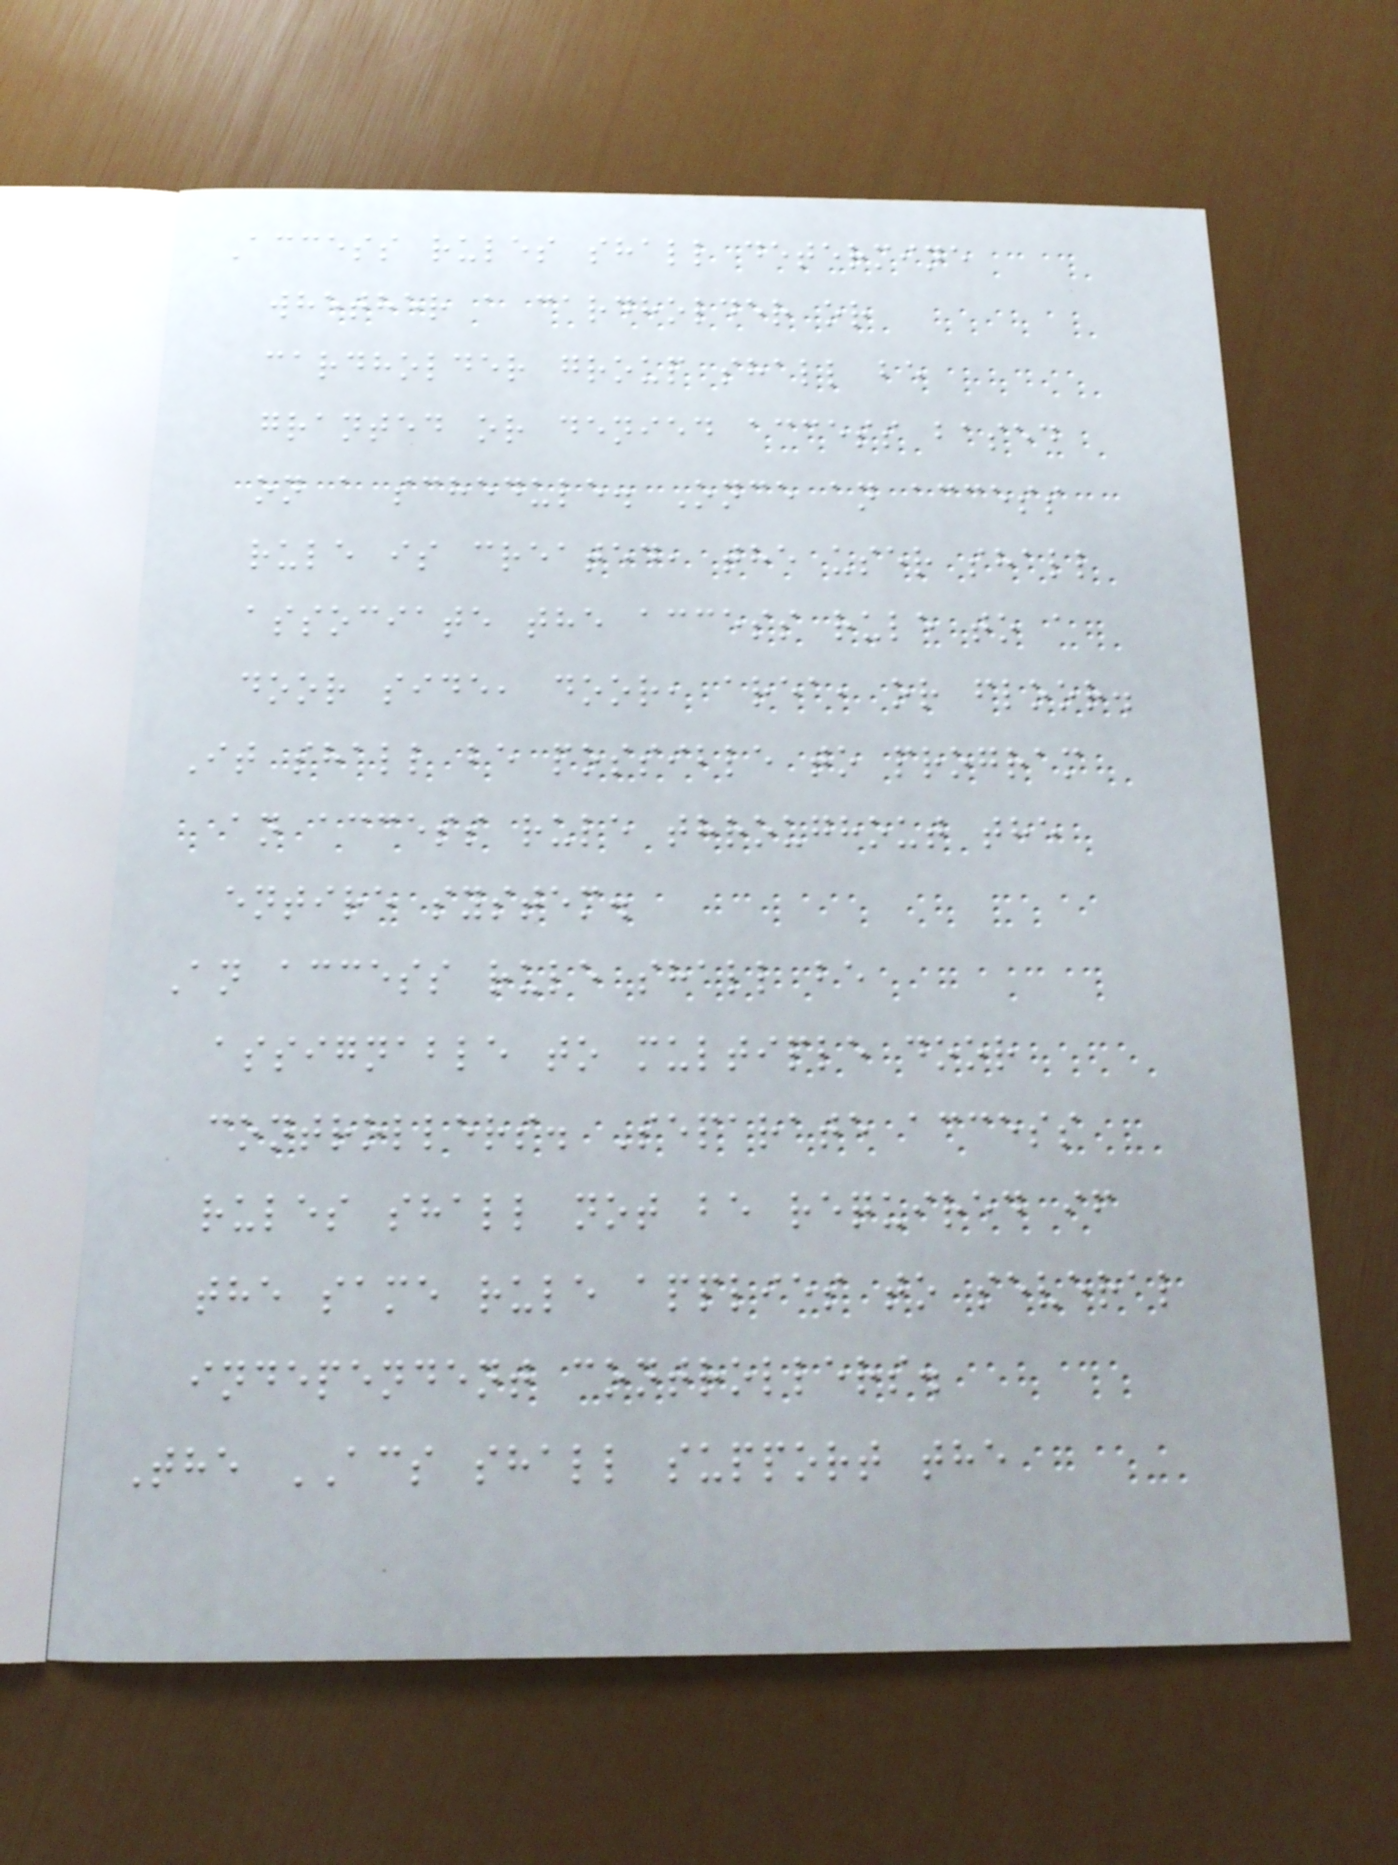Access rules shall determine
whether a cardholder or
cardholder group shall be
granted or denied access based
on a schedule. Once an access
rule is created, the user shall
associate the access rule to a
door side, door, area, or floor.
It shall be possible to program
an access rule throughout the
entire system.
An access rule shall be
assignable to multiple door
controllers. Separate access
rules shall not be required if
the same rule applies to several
independent controllers.
The ACS shall support the
